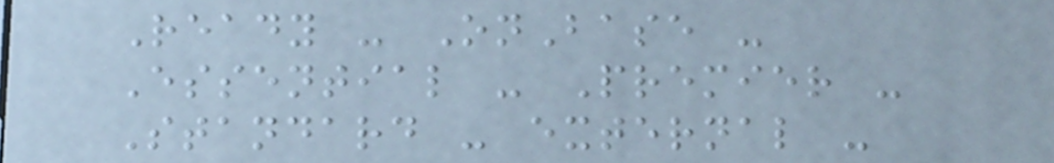Ready - OnBase -
Essential - Premier -
Standard - external -
